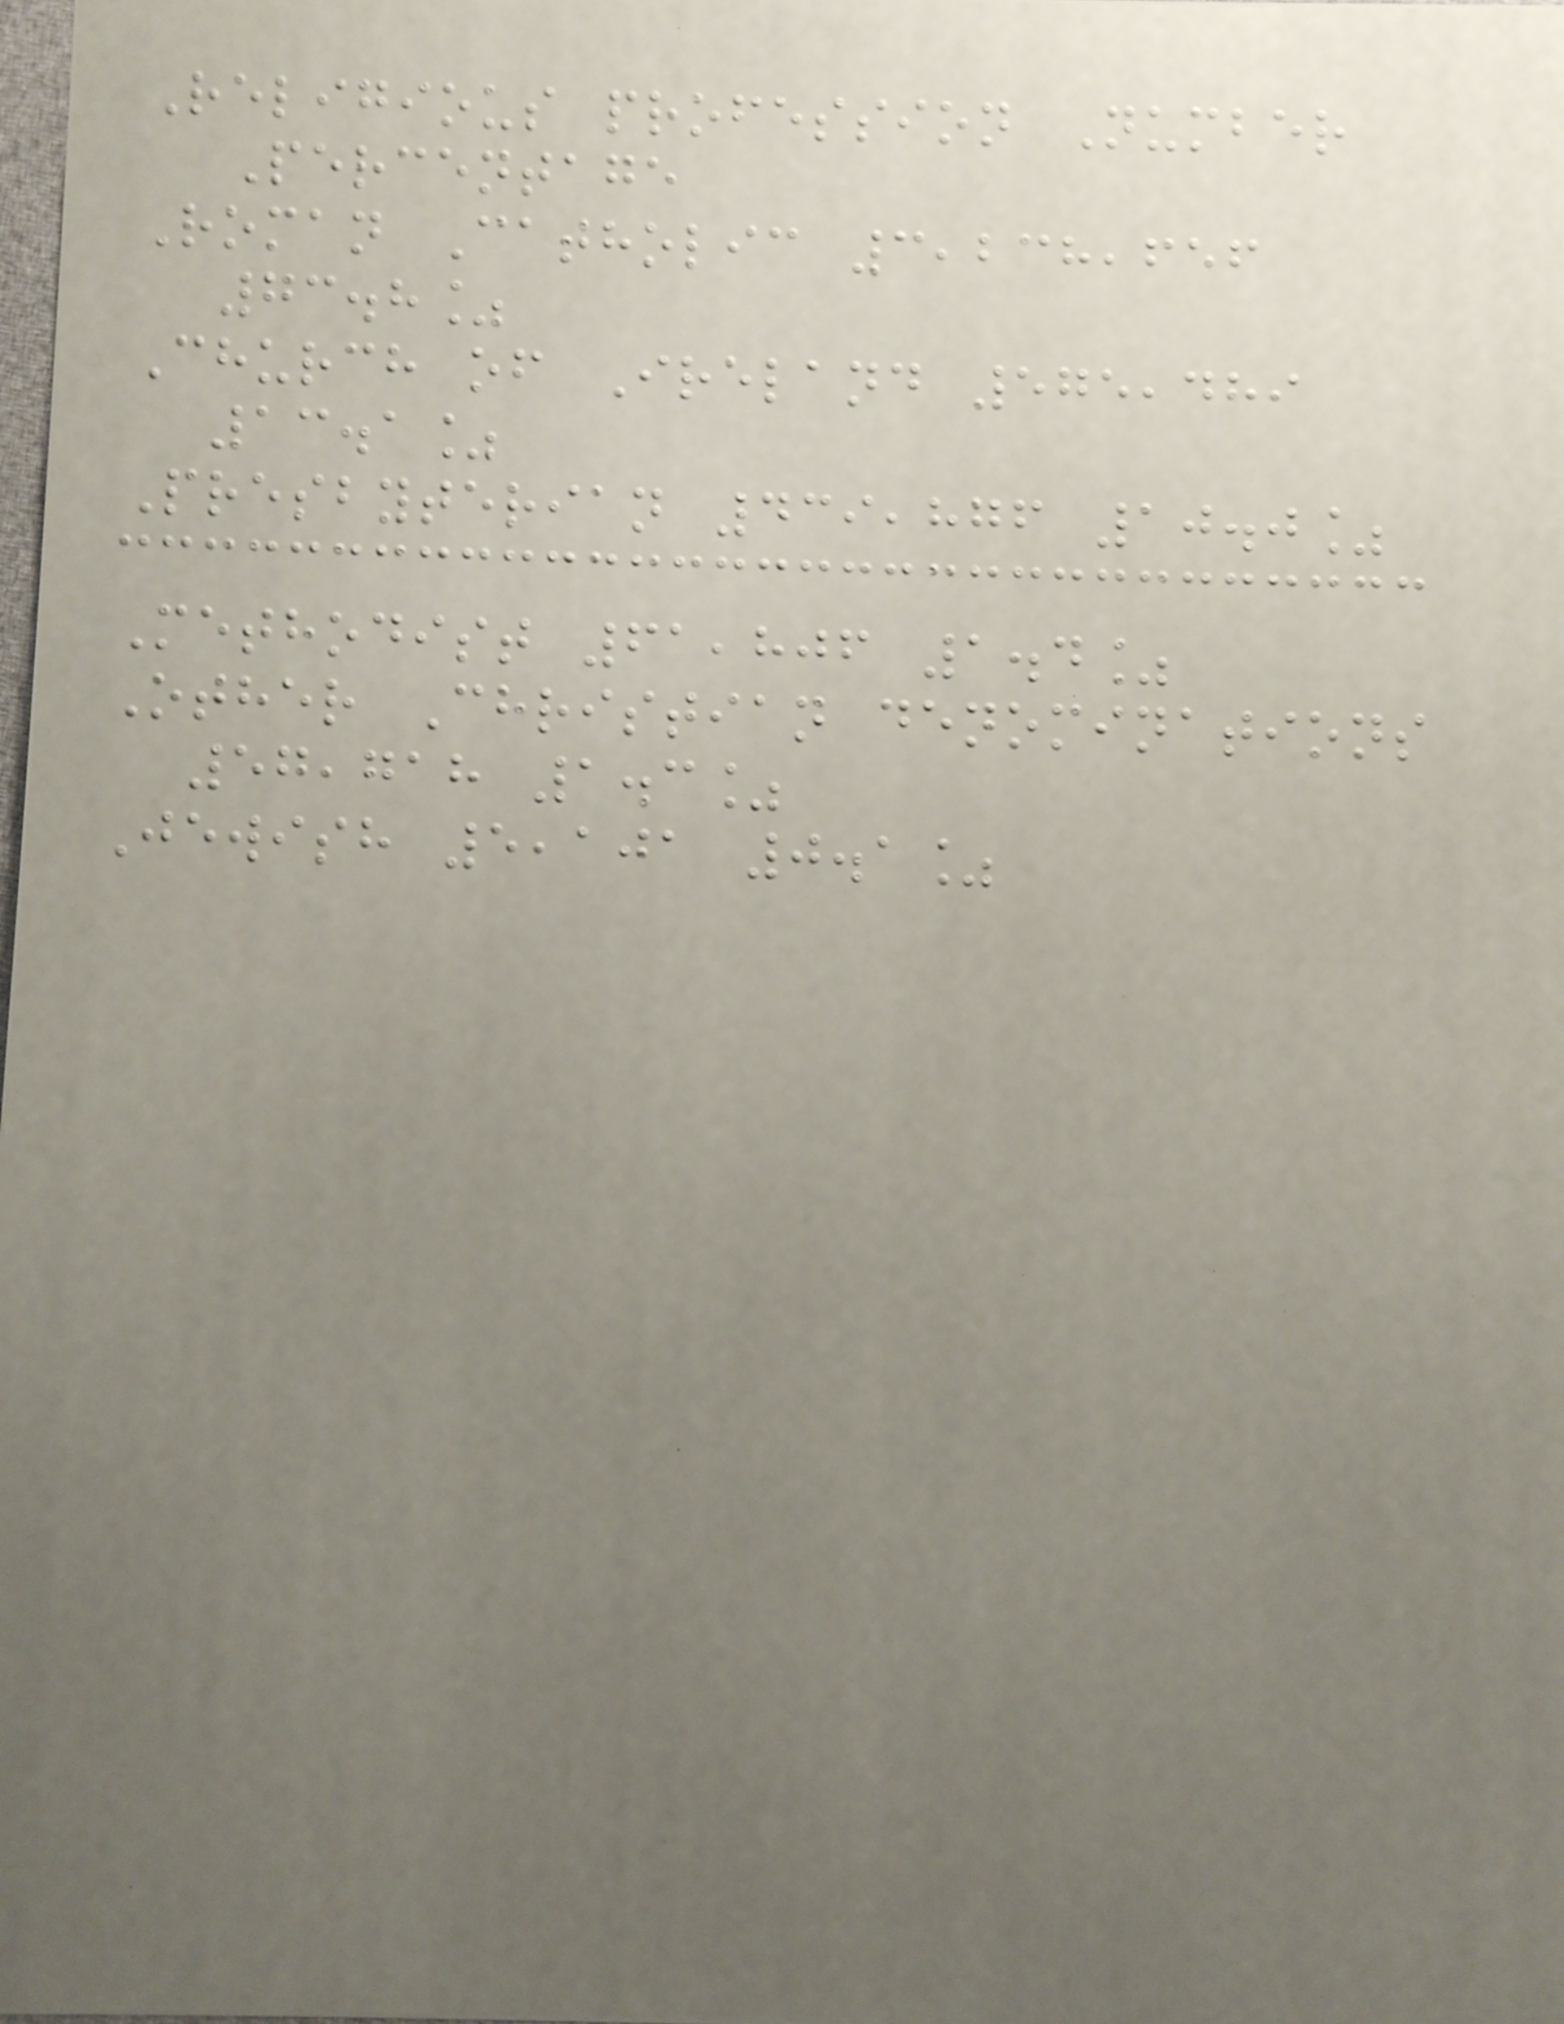Religious profession Number
Percentage
Roman Catholic 3,238,656
73.8%
Church of Ireland 575,489
13.1%
Presbyterian 439,876 10.0%
Methodist 61,806 1.4%
Other Christian denominations
57,718 1.3%
Jewish 5,101 0.1%
